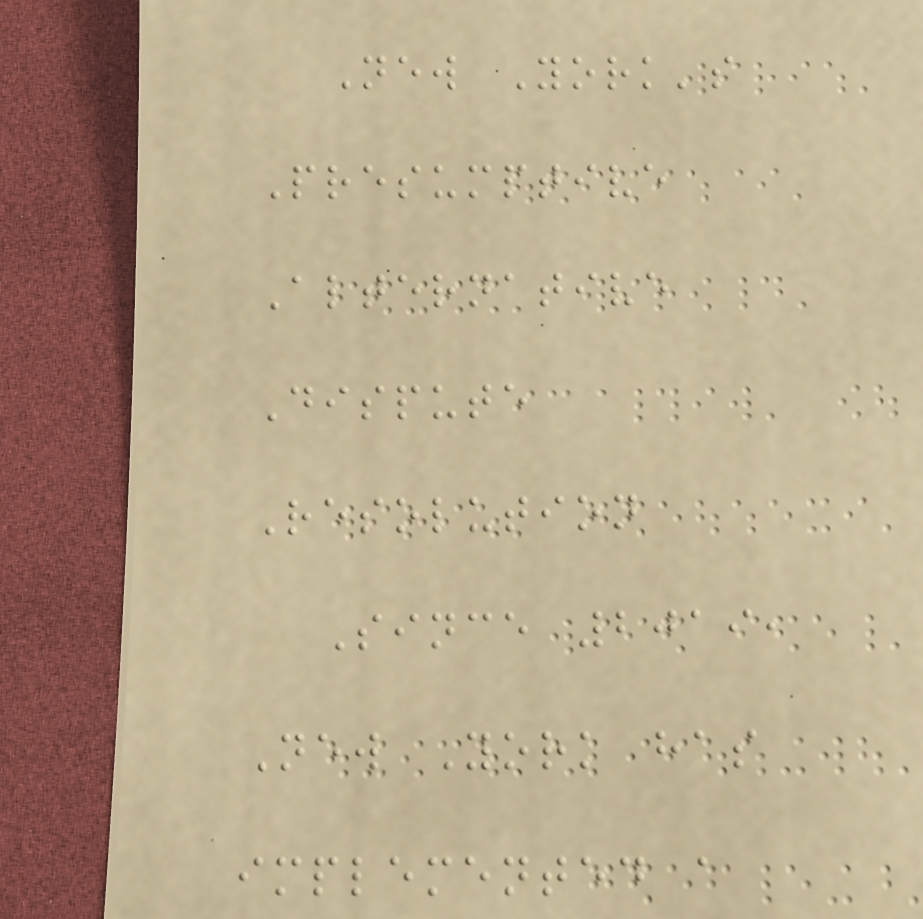New York's
Presumptive
Alternative
Dispute
Resolution
Since 2019,
New York has
implemented a
